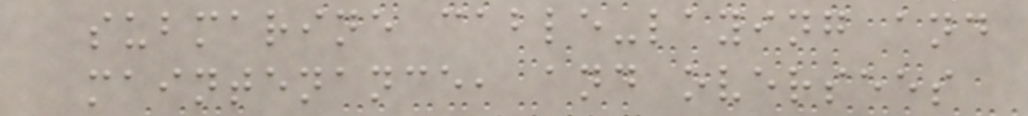submarine cable-laying and
maintenance, and oversees
